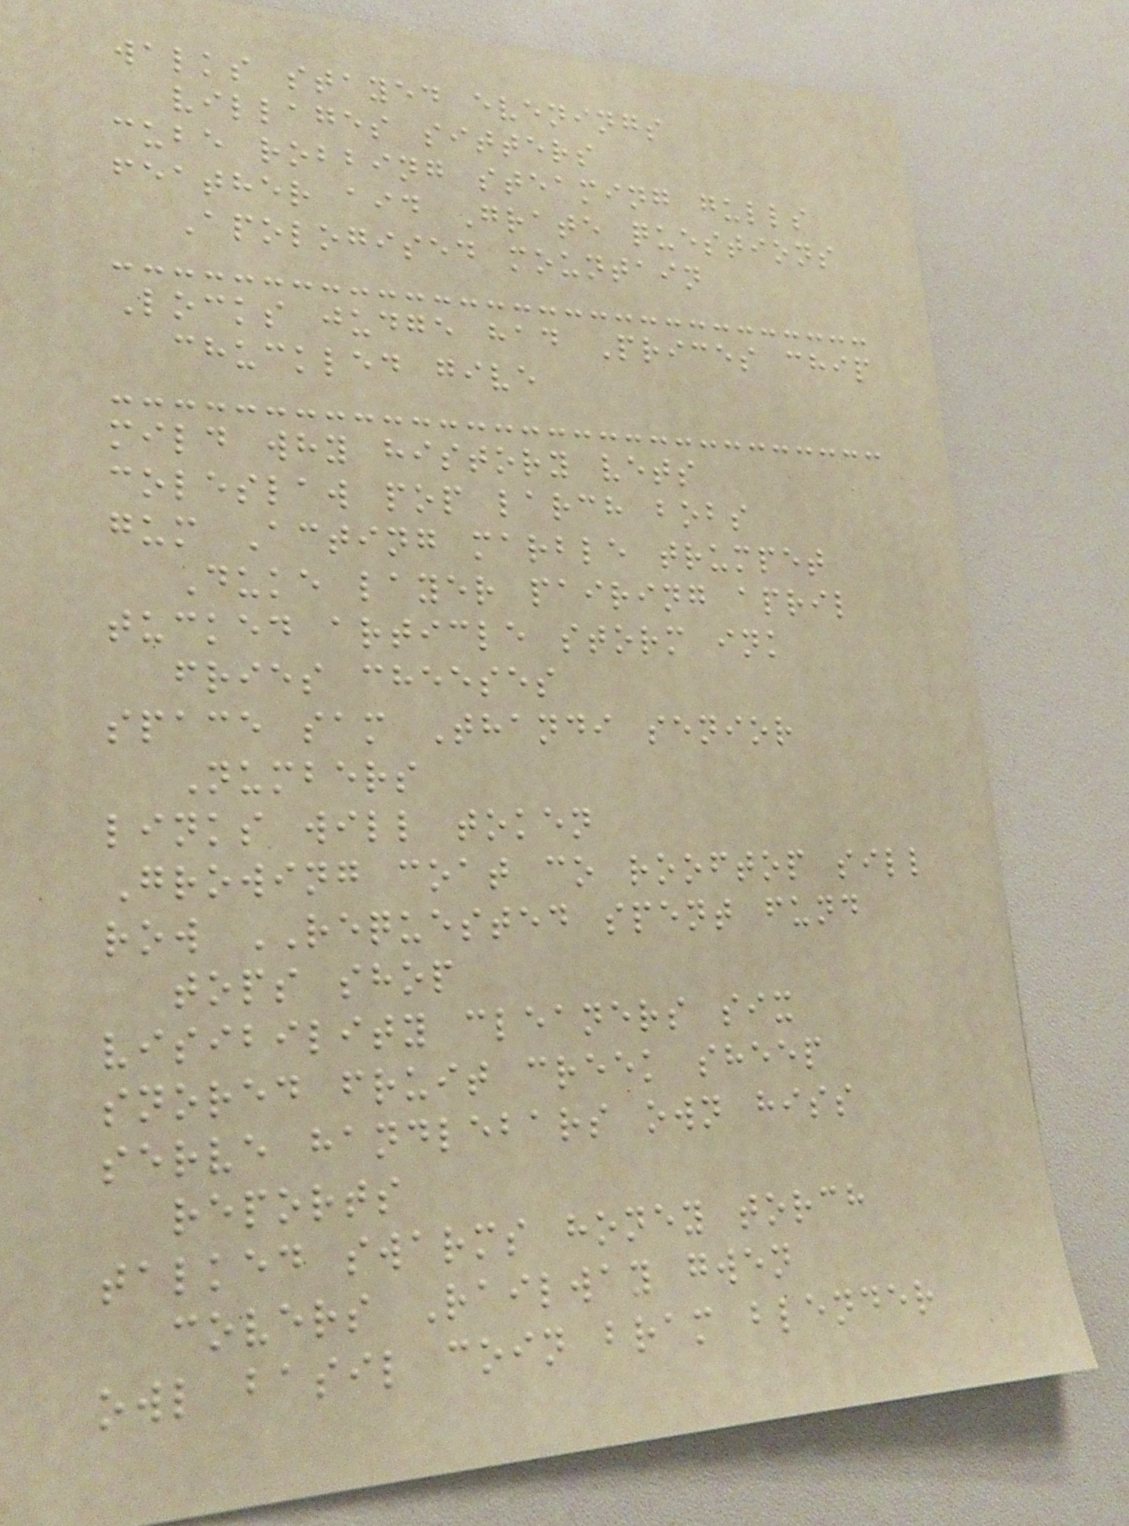walks stayed evenings
villages sitters
cube robbing steaming gulls
feather aid Grate questions
Apologised mountain
Locks judge had Prices chip
chuckled give
mild why history vets
coleslaw pop larch bobs
gum Acting marble trumpet
Duke layer pairing april
tucked article storm ink
fries cheeses
space sam Thandi senior
Numbers
links will token
Growing coat co rooftop sill
row REQUESTED spent fund
tops shop
visibility cleaners six
snored fruit creek sheep
serve handlebars own hiss
reports
talked swarms honey torch
covers Railway gwen
owl basil coin bram blender
